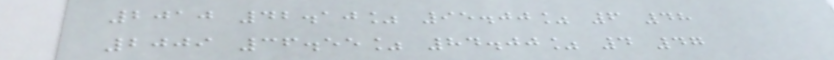2010 42.10% 95.00% 6 48
2009 36.55% 84.00% 4 47
